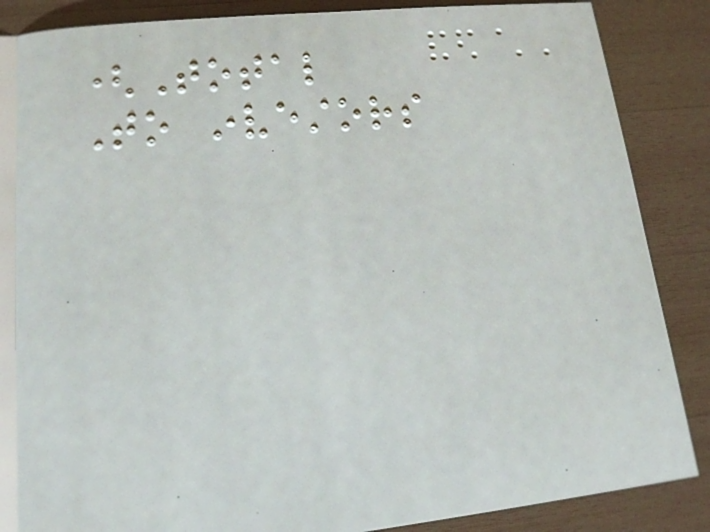(Total
To investors
